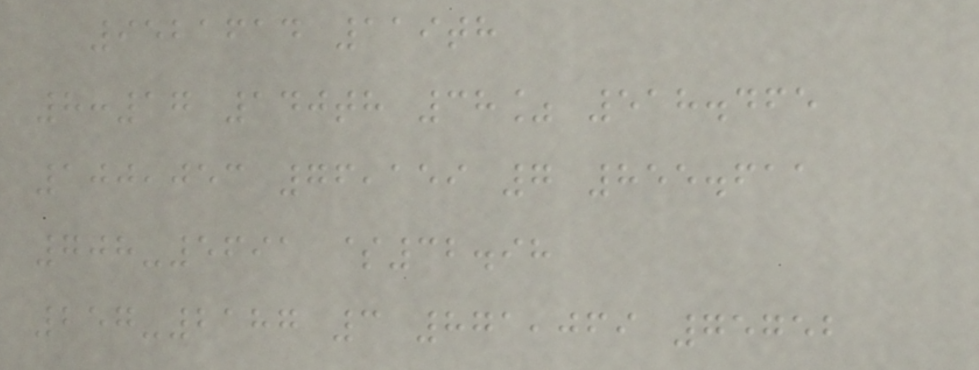9521614 119th
8:17 140th 38% 518.465
100,053 76,159 7 855.611
708-5691 $32.98
257-2187 3 871,069 75752
